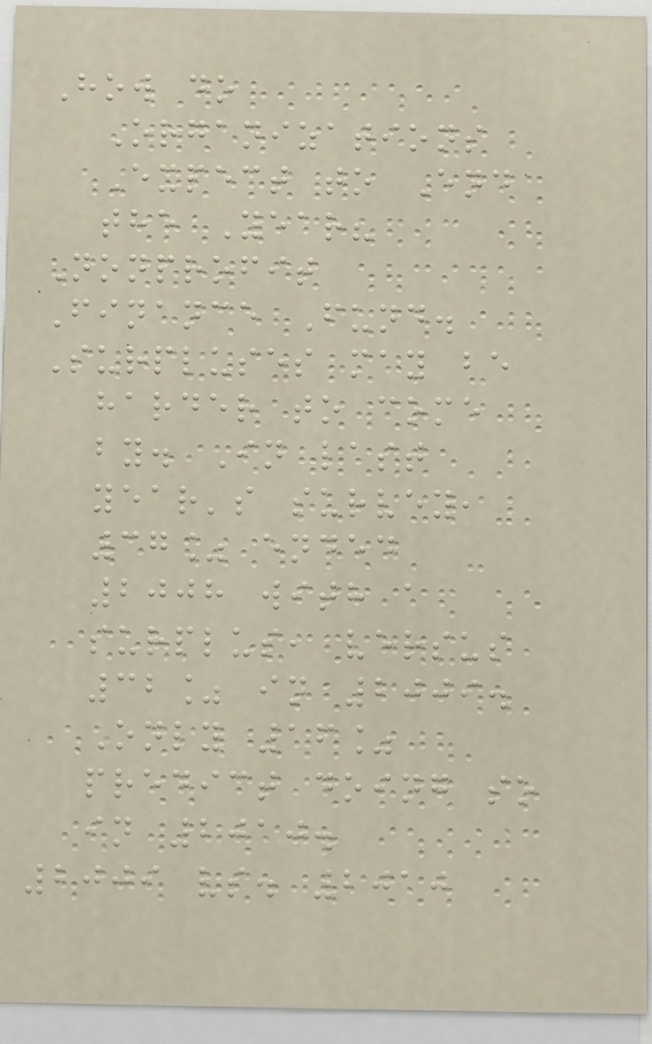How do
Organizations
Expect to End
the Year?
Nonprofit
Finance Fund.
Surpluses may be
harder to come
by. In last
year's survey,
37% ended
2008 with a
surplus, versus
32% in 2009.
Only 16%
predict doing so
in 2010.
2009 vs. 2010
